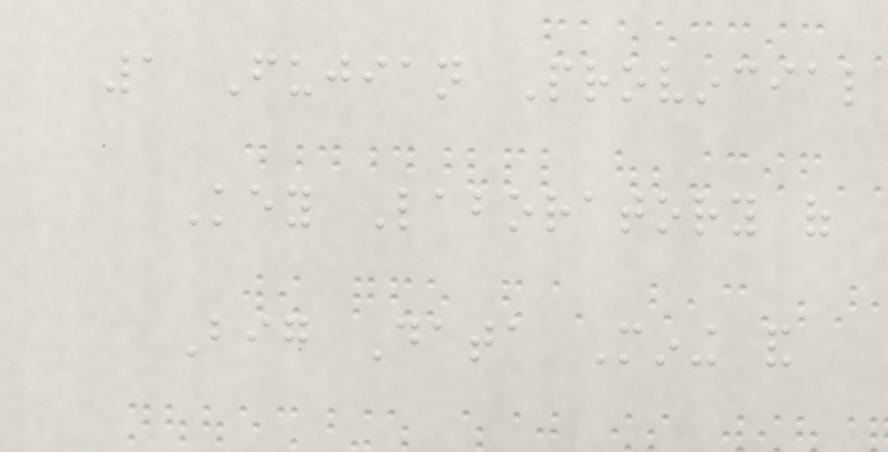1 Fujian Provincial
Key Laboratory of
Big Data Mining and
